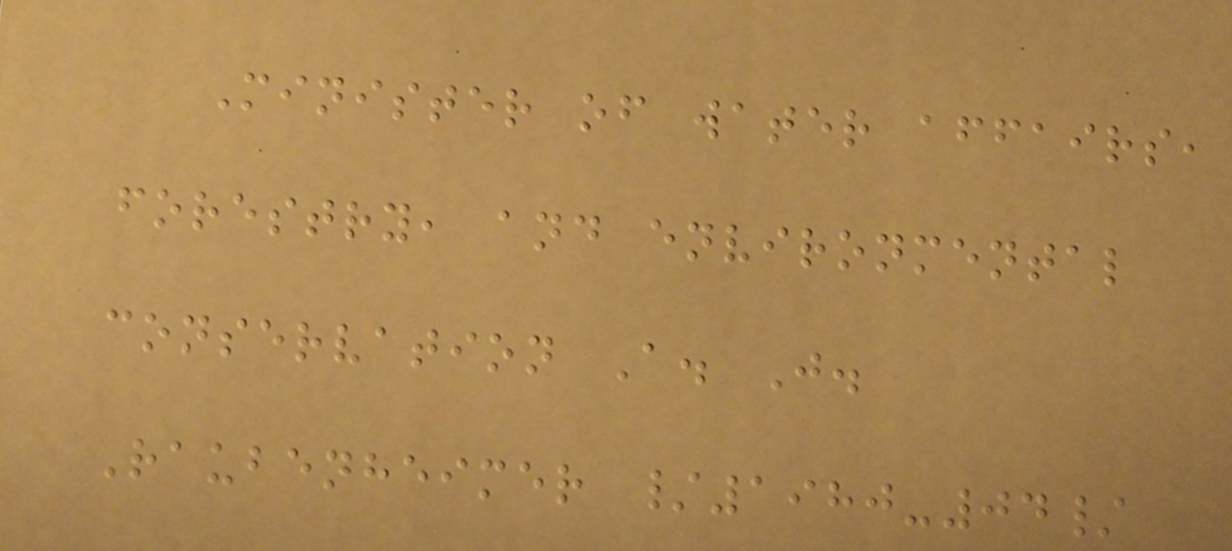Minister of water affairs,
forestry, and environmental
conservation A. J.
Raubenheimer /1980-04/
